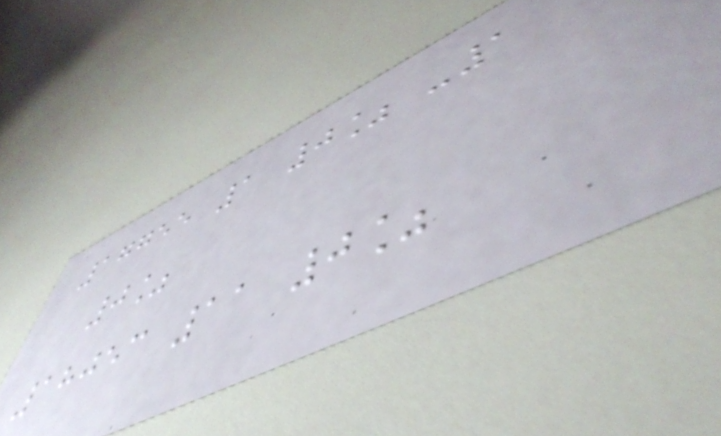17755 1 0% -1
0%
18053 11 0%
